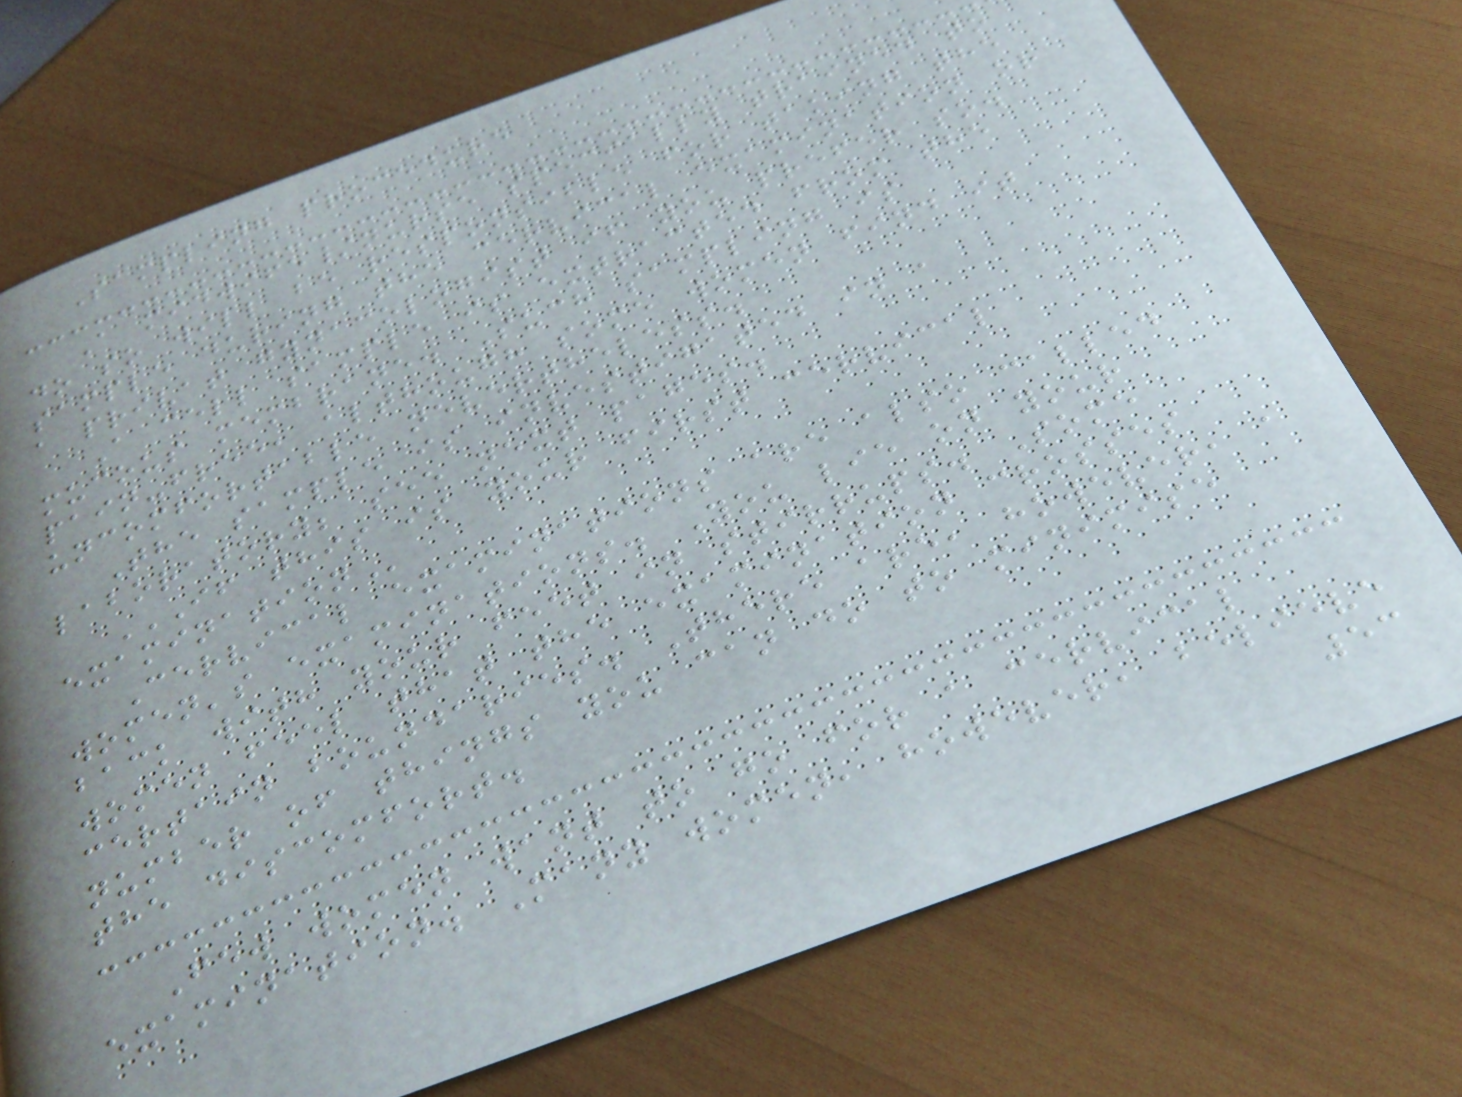Sampling procedure
A midwife/nurse specially trained to
do so will be responsible for taking the
sample during the cervical examination or
a privat gynacologist if you prefer so.
A cell sample is extracted from the
mucous membrane. Such sampling is
pain-free, although some women find it
uncomfortable nevertheless.
The sample is investigated in a
laboratory; see next pages.
IF THIS IS YOUR FIRST CERVICAL
EXAMINATION
Cervical examinations are also called
women's examinations. You lie on your
back with your feet in stirrups. Some
women feel that the examination crosses
certain boundaries. There are, however, a
number of things you can do to minimise
the discomfort.
Few women want to go for a cervical
examination. Many women, however, believe
53
